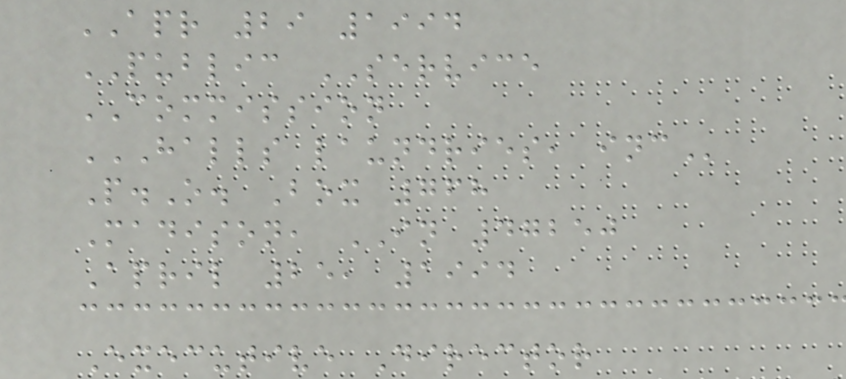APR 29 1994
PUBLIC SERVICE
COMMISSION
HALLS LAUNDRIES, INC
P.O. Box 768
Madison, IN 47250
April 25, 1994
Executive Director
